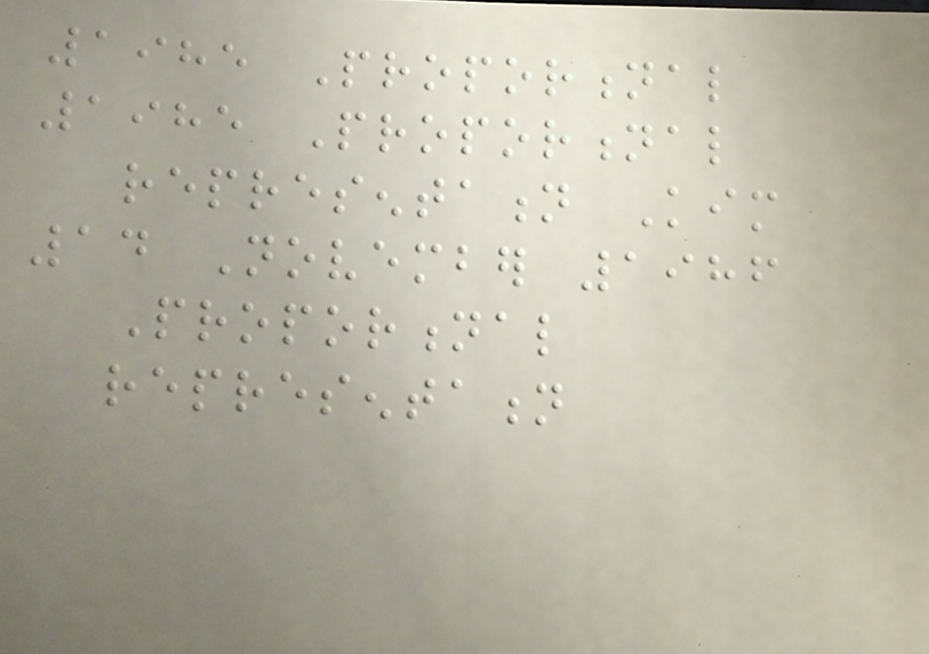1985 Proportional
1985 Proportional
representation Kim
14 November 1986
Proportional
representation
